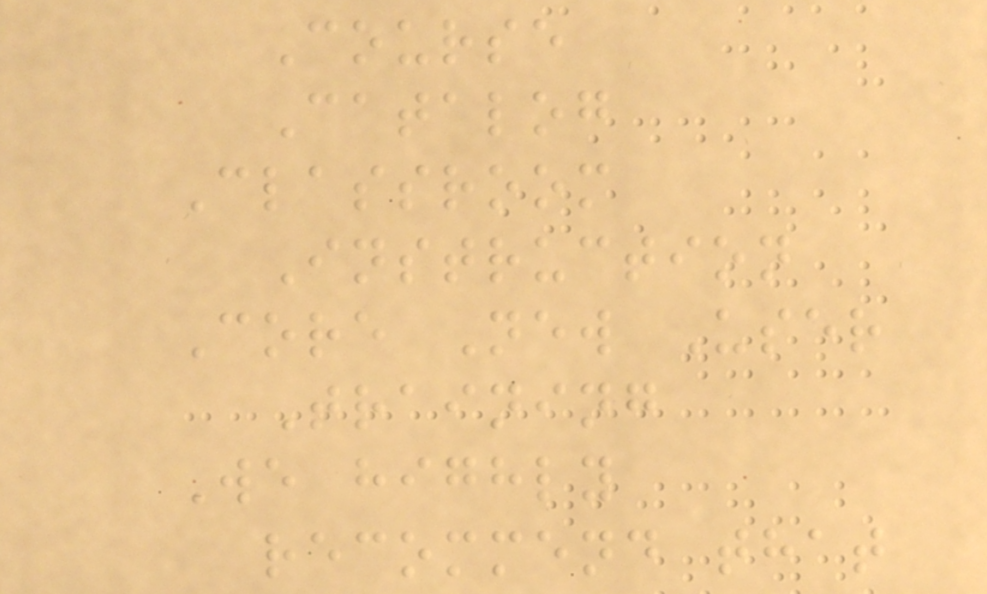Course
Catalog
Classroom
Instruction
Core New User
Training
We highly
recommend that
